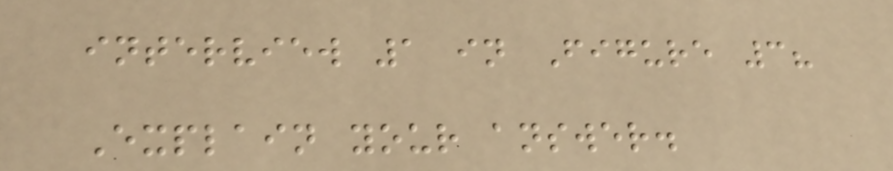interview 1 in Figure 3?
Explain your answer.
